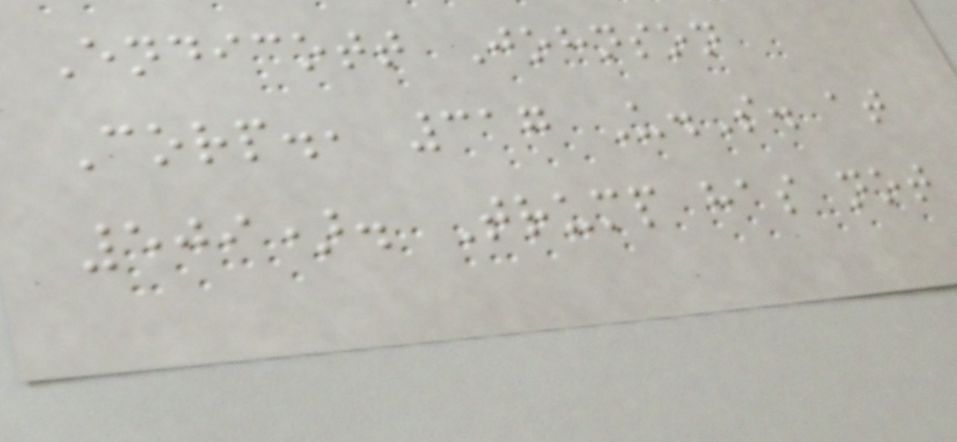Endicott Johnson
Corp., 317 U.S. at
509). Trump has not
